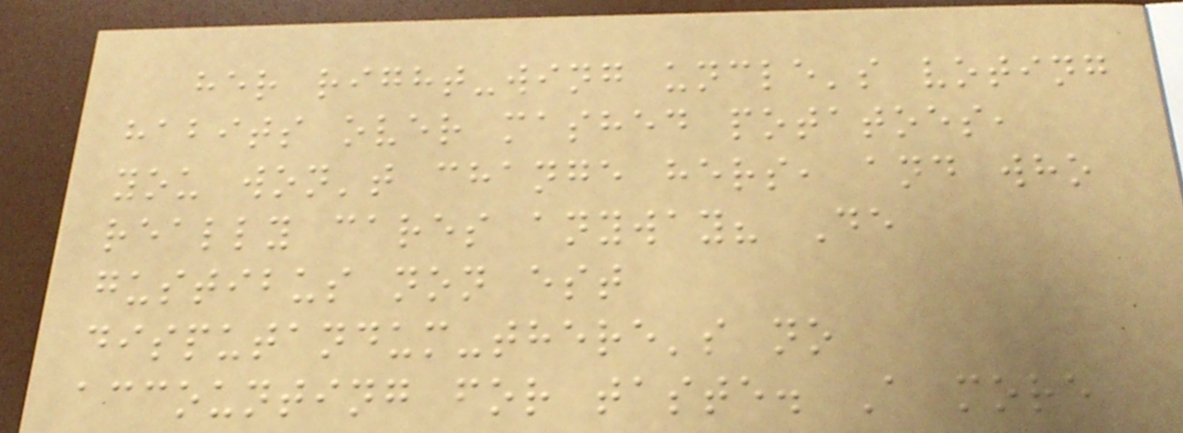her right-wing uncle's voting
habits over mashed potatoes,
you won't change hers, and who
really cares anyway? De
gustibus non est
disputandum-there's no
accounting for taste. A more
